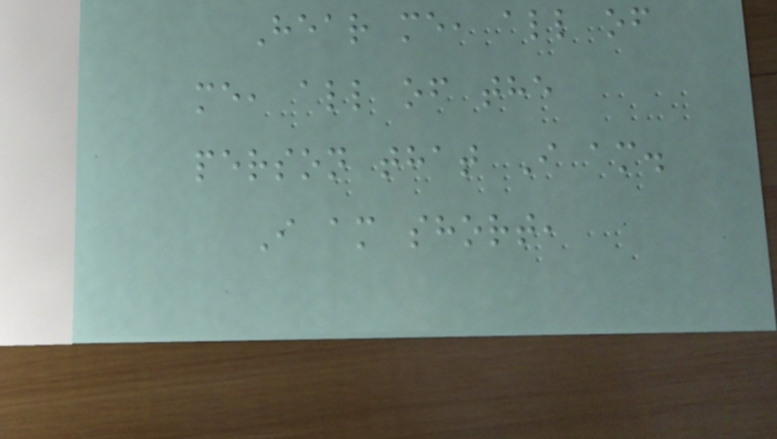Hear me, all of
me, all of the
person that I am.
I am short,
